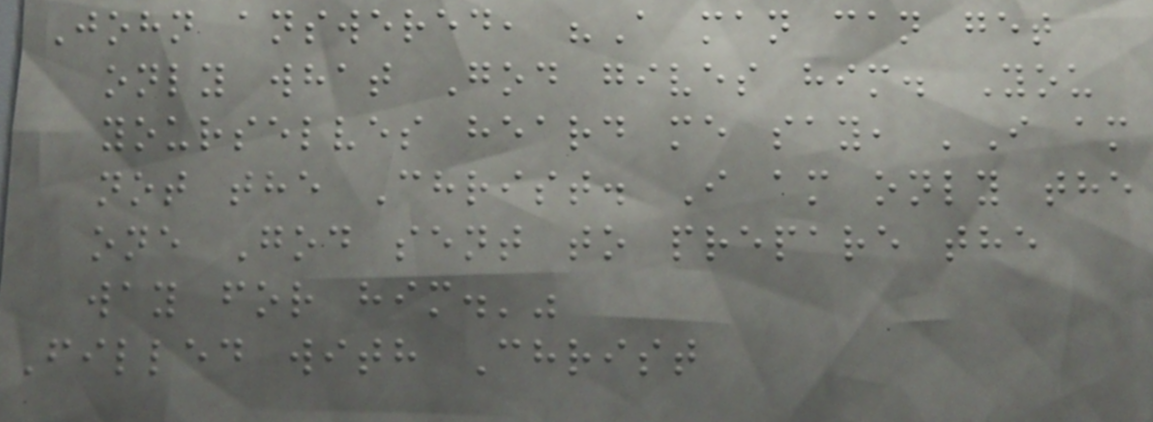John answered, "A man can get
only what God gives him. You
yourselves heard me say, 'I am
not the Christ. I am only the
one God sent to prepare the
way for him.'"
Filled with Christ
